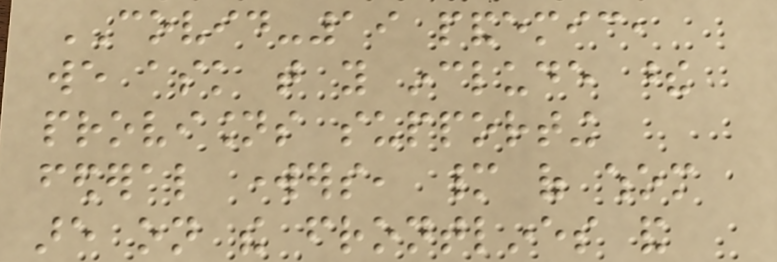COVID-19 pandemic,
we ask that you include these
provisions supporting
federal workers, many of whom
are on the frontlines and
